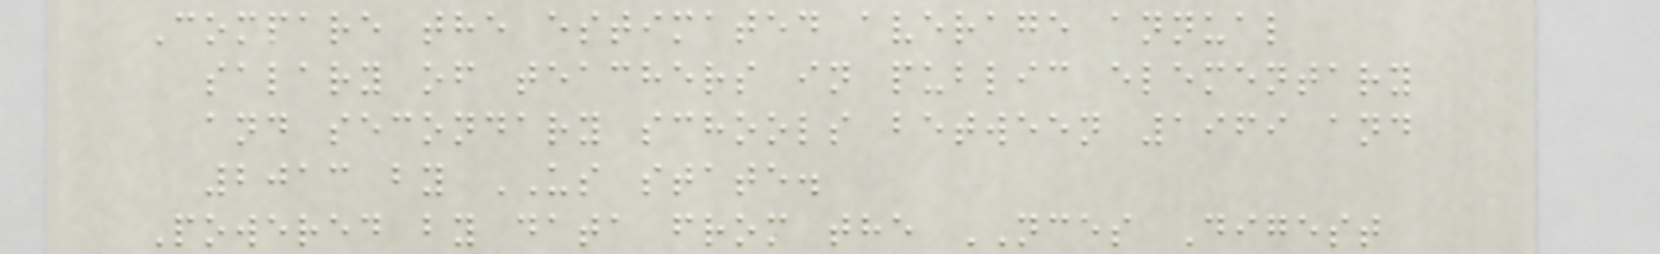Compare the estimated average annual
salary of teachers in public elementary
and secondary schools between 1969 and
2013 by US state.
Powered by data from the NCES Digest
